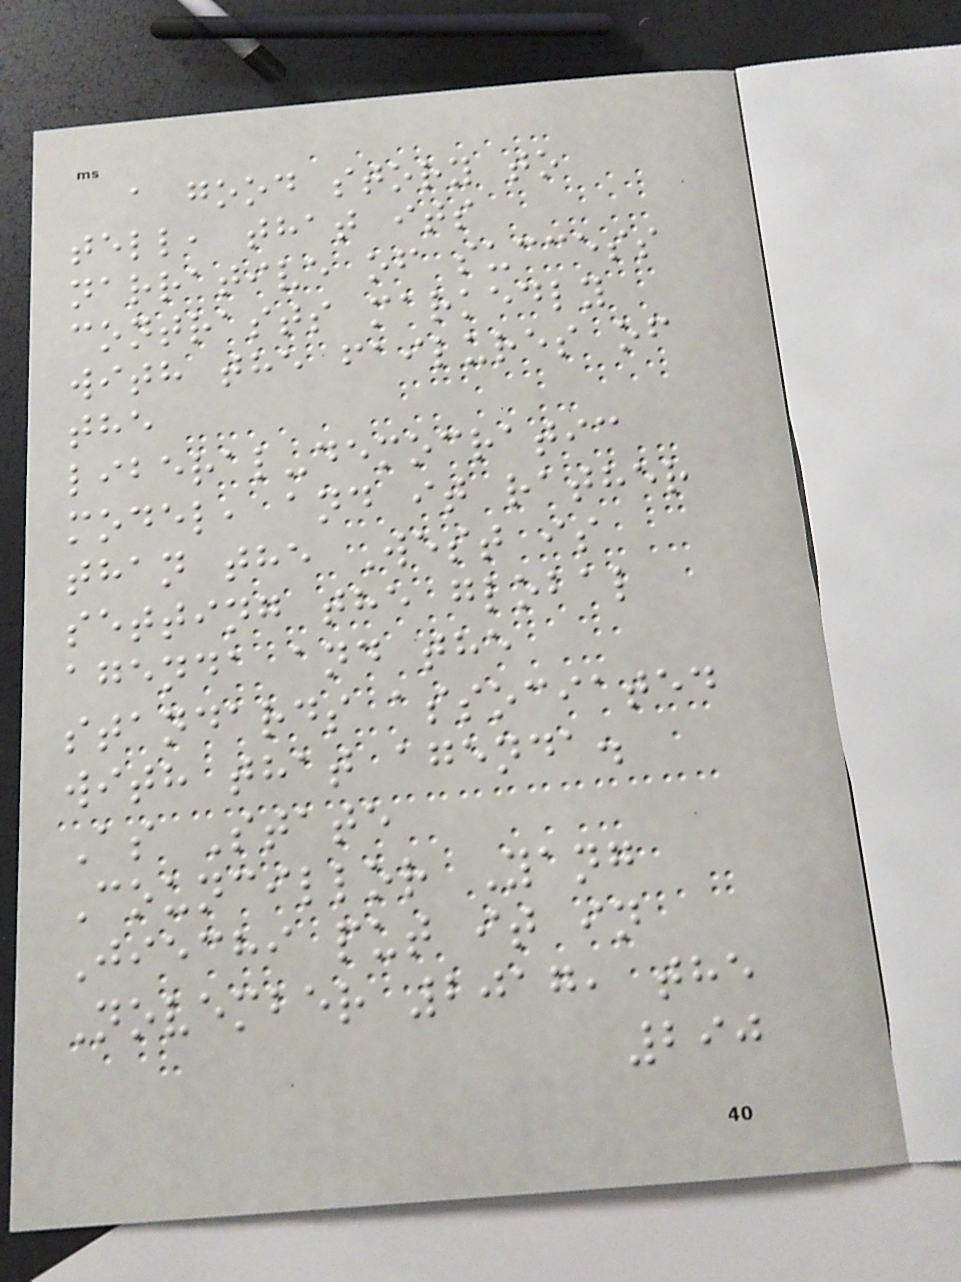a good story to
tell, that its
narrative of success
contrasts markedly
with the failures of
the
liberal-democratic
model, and it rather
than the West is
setting the global
agenda and the
standards associated
with that agenda.
As State
Councillor Yang
Jiechi put it in
November 2017, the
290
